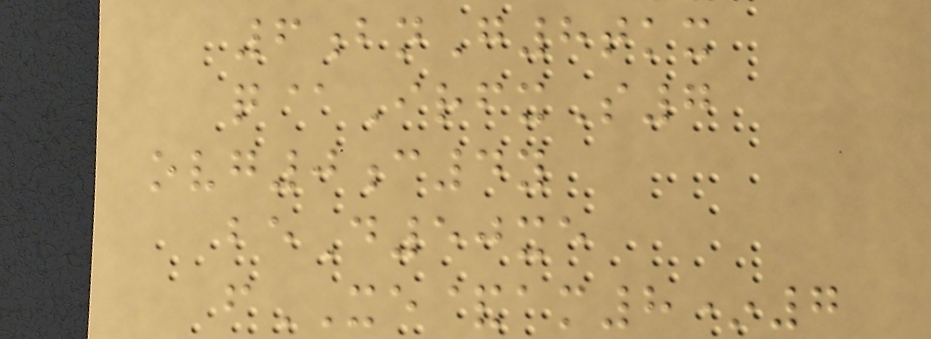6bnG8tkx
q@IrfxS7
ovg0c4y
beD50xe
fXE&am8*7
